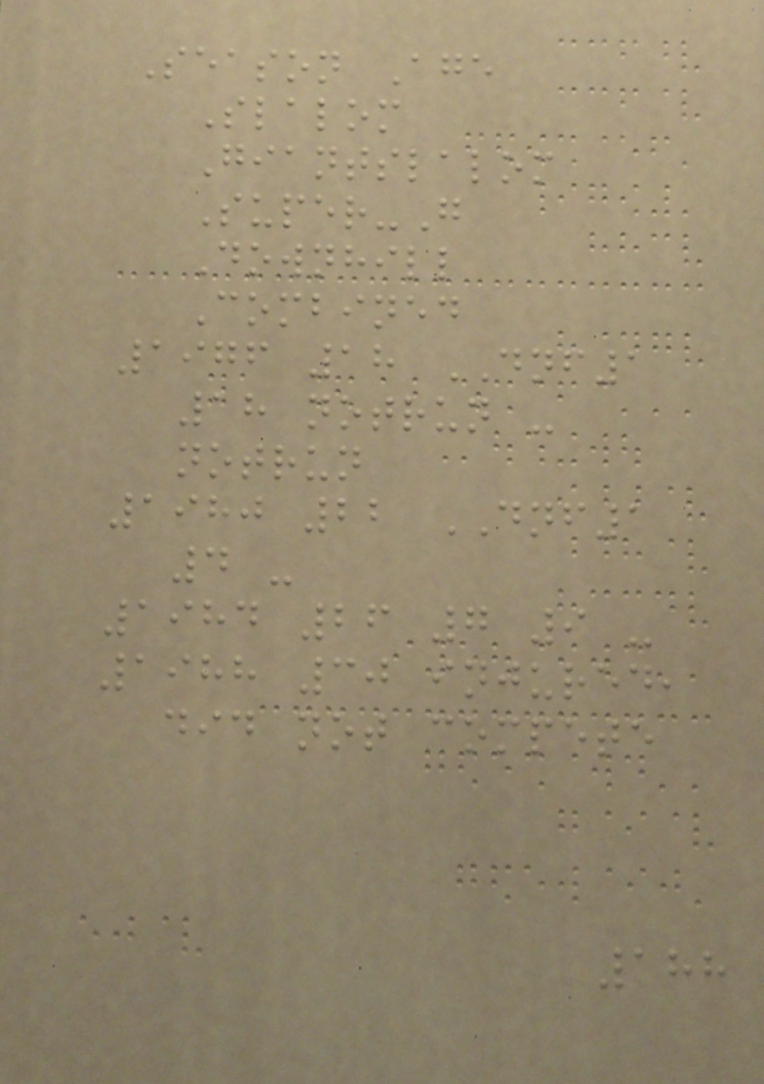Season Age
Slalom
Giantslalom
Super-G
Downhill
Combined
1976 18 DNF1
18 notrun -
notrun
1980 22 DNF1
4 -
1984 26 7 9 -
1988 30 injured,
did not compete
188
